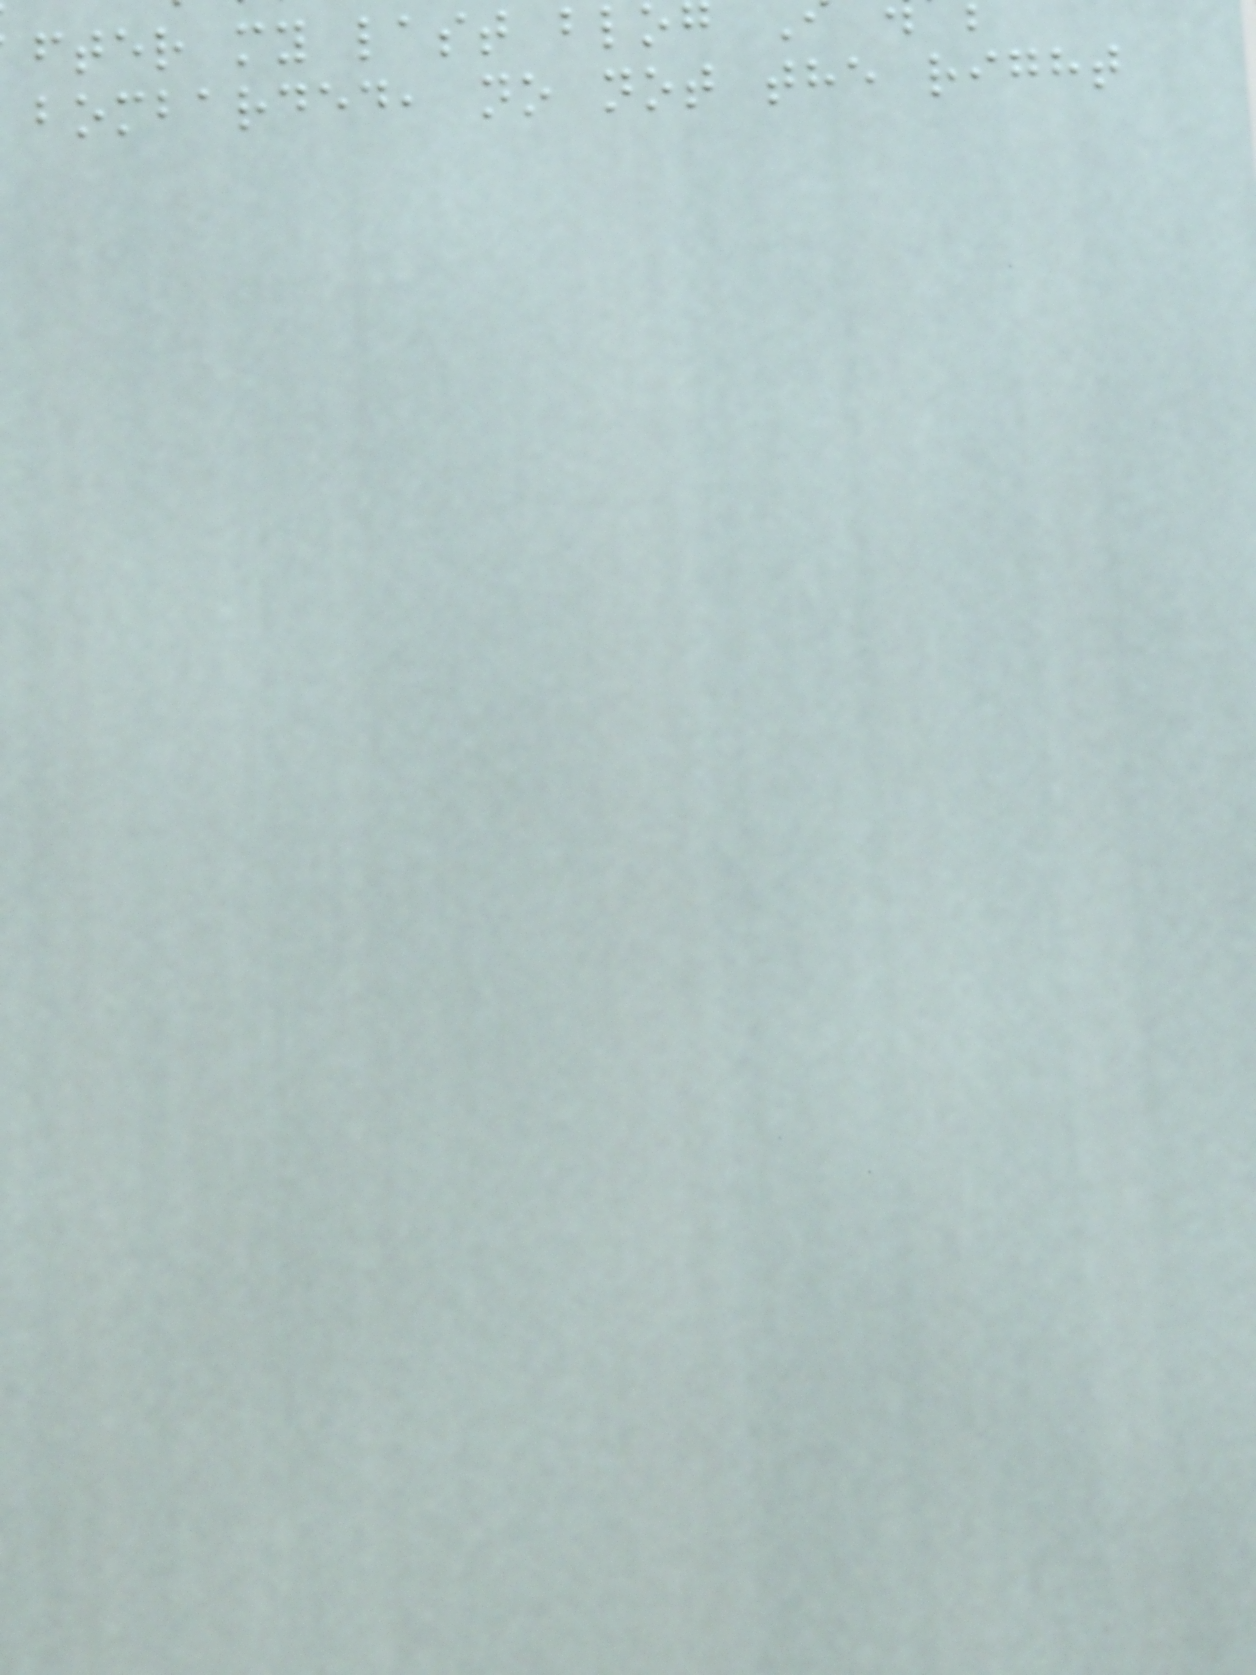fter my last blo
bombarded, no not the right
